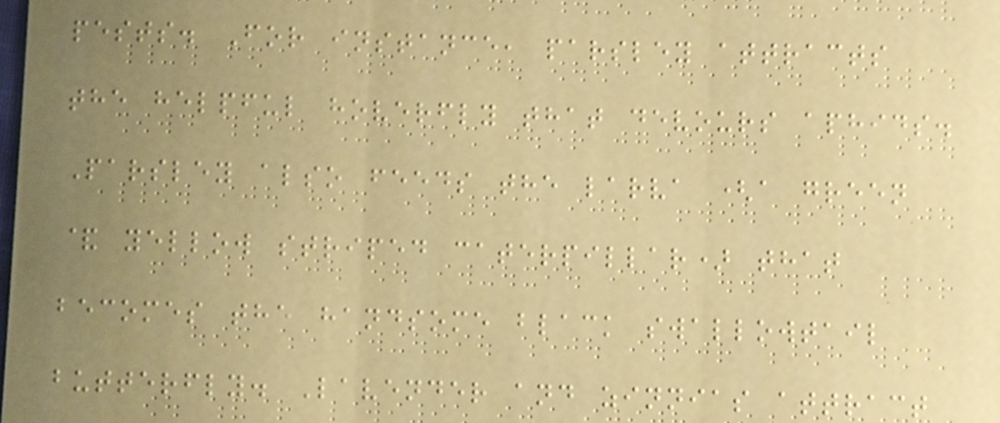pests. For instance, parsley attracts
the helpful hoverfly that devours aphids.
Parsley also feeds the larva (a green
& yellow striped caterpillar) that
becomes the handsome black swallowtail
butterfly. Lavender and zinnias attract
